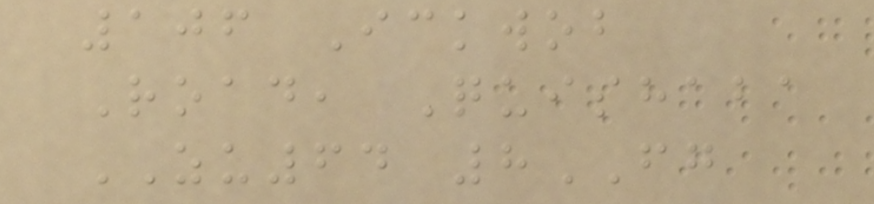106 Ickwob
Road, Quishaba
ZU64 8FG
